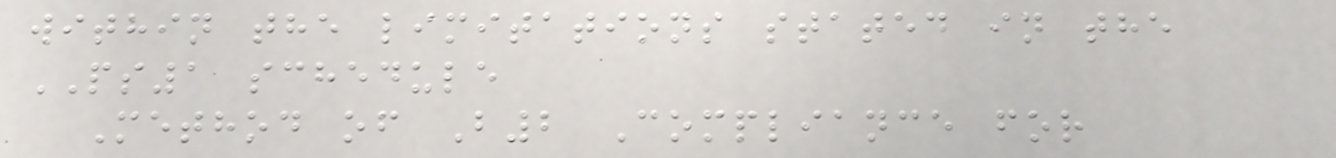within the limitations stated in the
PS1 schedule
Method of B2 Compliance for
